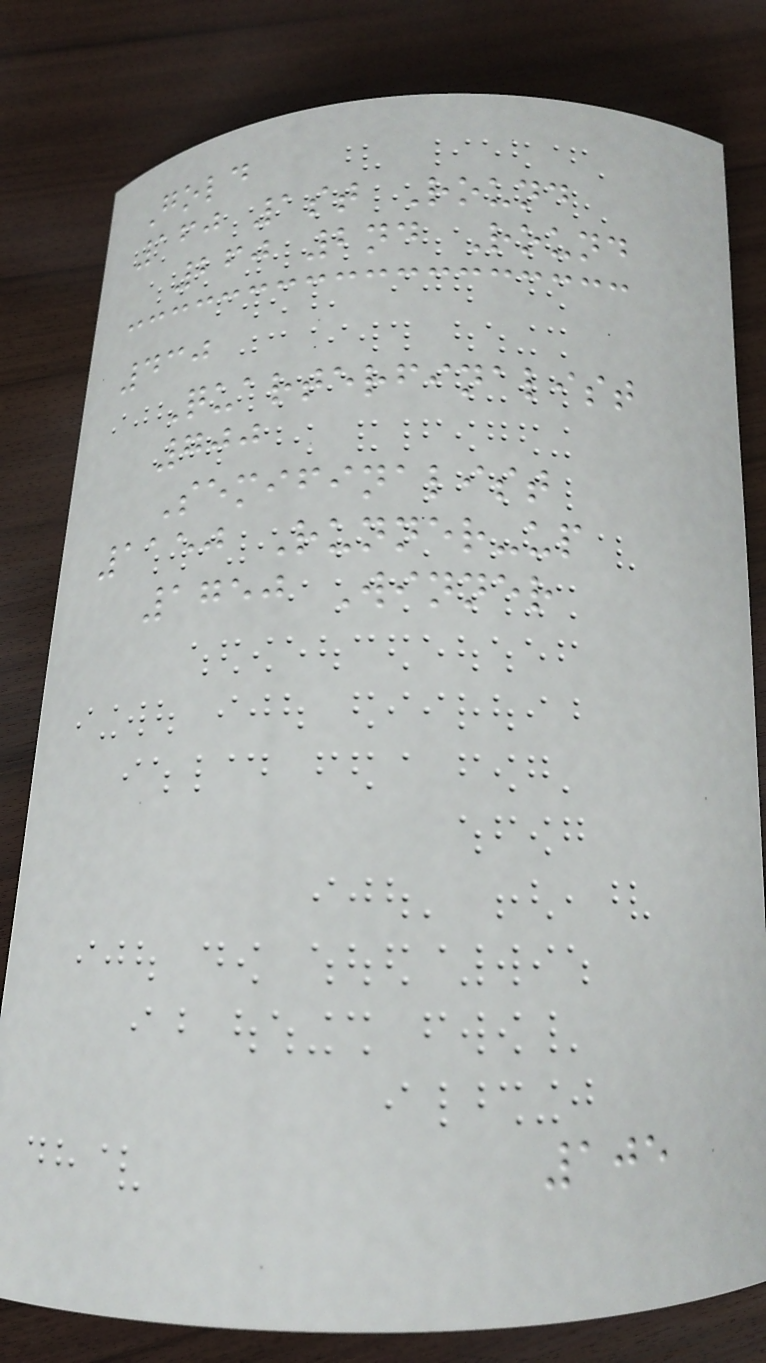Gold
160 1st Round
260 2nd Round
430
Quarterfinalist
700
Semifinalist
1150 Runner-up
1750 Winner
105
